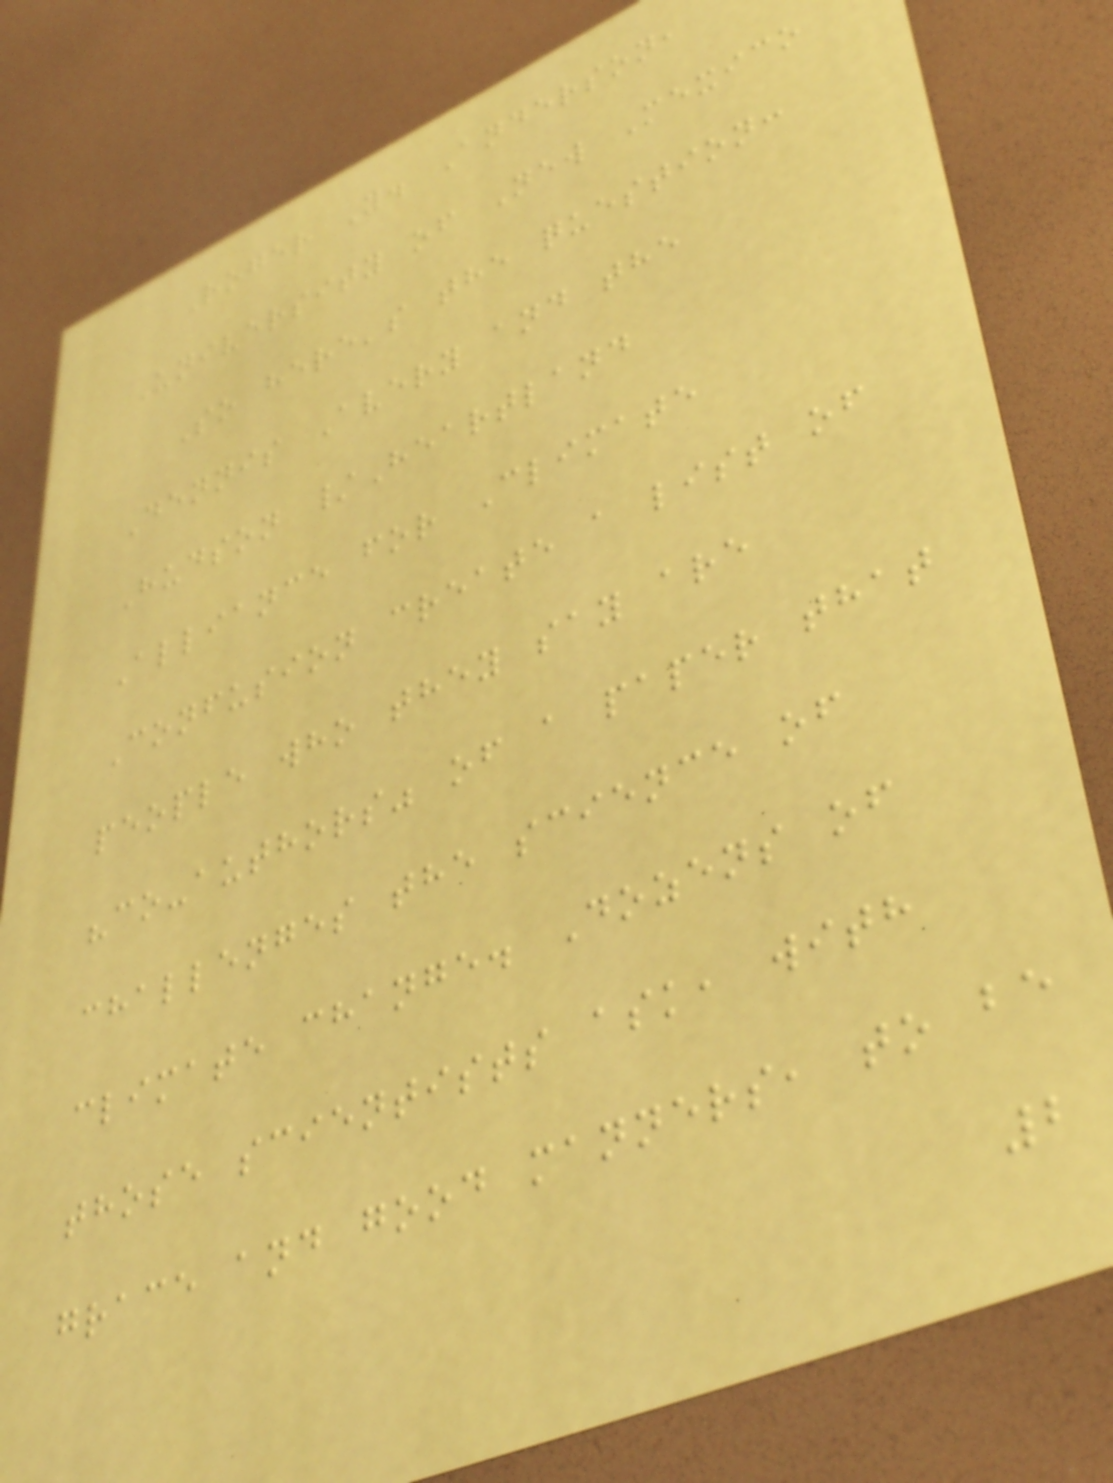Roger Y. Anderson,
University of New Mexico
So here's the question:
Dennis Avery and the
Hudson /Heartland
Alliance for Climate
Confusion create a list of
people who they say are
"co-authors" of a paper that
challenges the science of
climate change. Dozens of
those scientists ask, with
grace and good manners, to be
2
